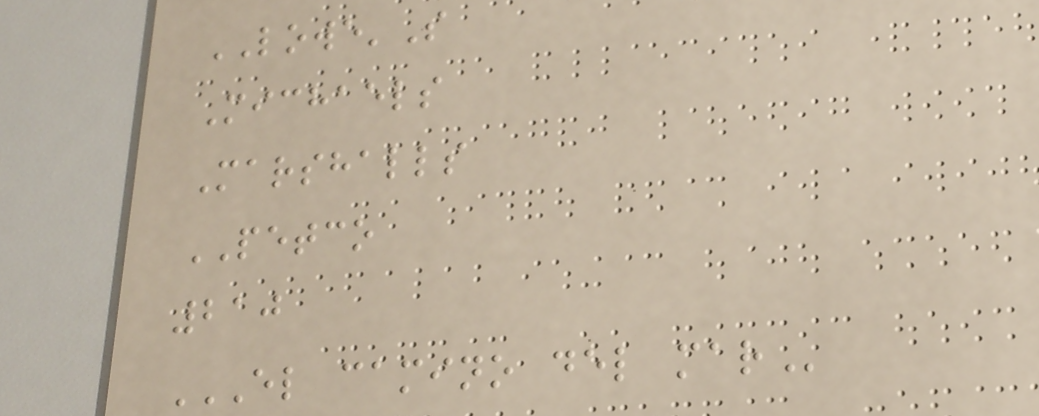LOWE'S
Michaels
Marshalls
PETCO
210
EL CAMINO DEL MAR
